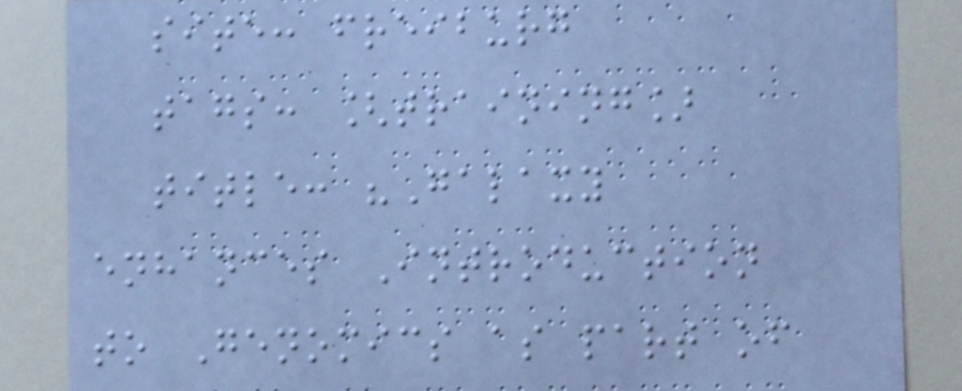site: freiburg
tags: [training]
title: "Galaxy
enhances Introduction
to Genomics as part of
